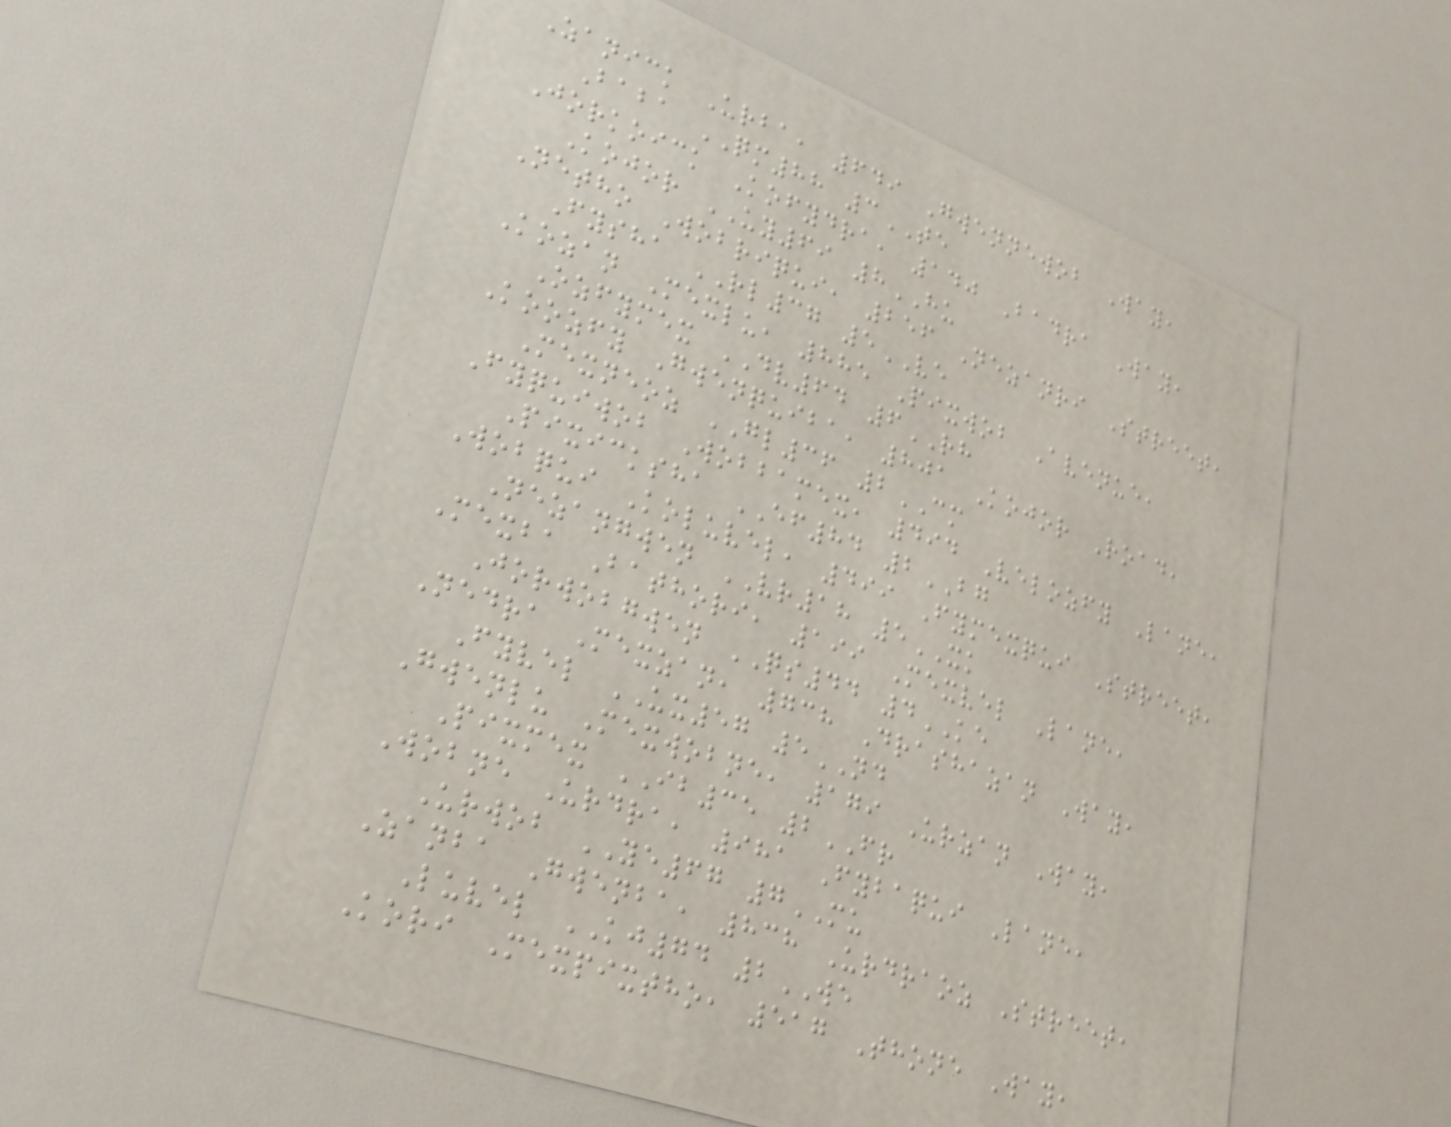Zanick Urba, 649 Gwennewob Way,
Baba QM88 3TE
Jorkoick Kofydra, 140 Badra Way,
Kojor UY69 8HU
Netho Wobriqui, 256 Nezanri Street,
Fysha RL37 5VE
Kozan Mexlu, 885 Pixwob Avenue,
Ozfymex DV64 6RH
Koozfy Gwenquiba, 801 Kojor Road,
Mexneoz GL36 2CM
Fyquiwob Wobbamex, 494 Velozfy Lane,
Pixicksha EF84 2BG
Wobqui Koluvel, 499 Fymexqui Street,
Nezangwen VR18 5XK
Mexba Bathori, 199 Mexvel Lane,
Jorwobgwen QS44 4KE
Nedra Mexzan, 738 Drashazan Way,
Fyvel UX57 5ND
Gwenlu Mexwobne, 179 Urzan Way,
Pixmex IB35 2FR
Wobne Urdra, 981 Fybaqui Lane,
Urwob YE67 7MU
Zanba Gwenba, 838 Urdraoz Street,
Luvel KJ74 2WE
Kori Mexpixtho, 517 Thone Way,
